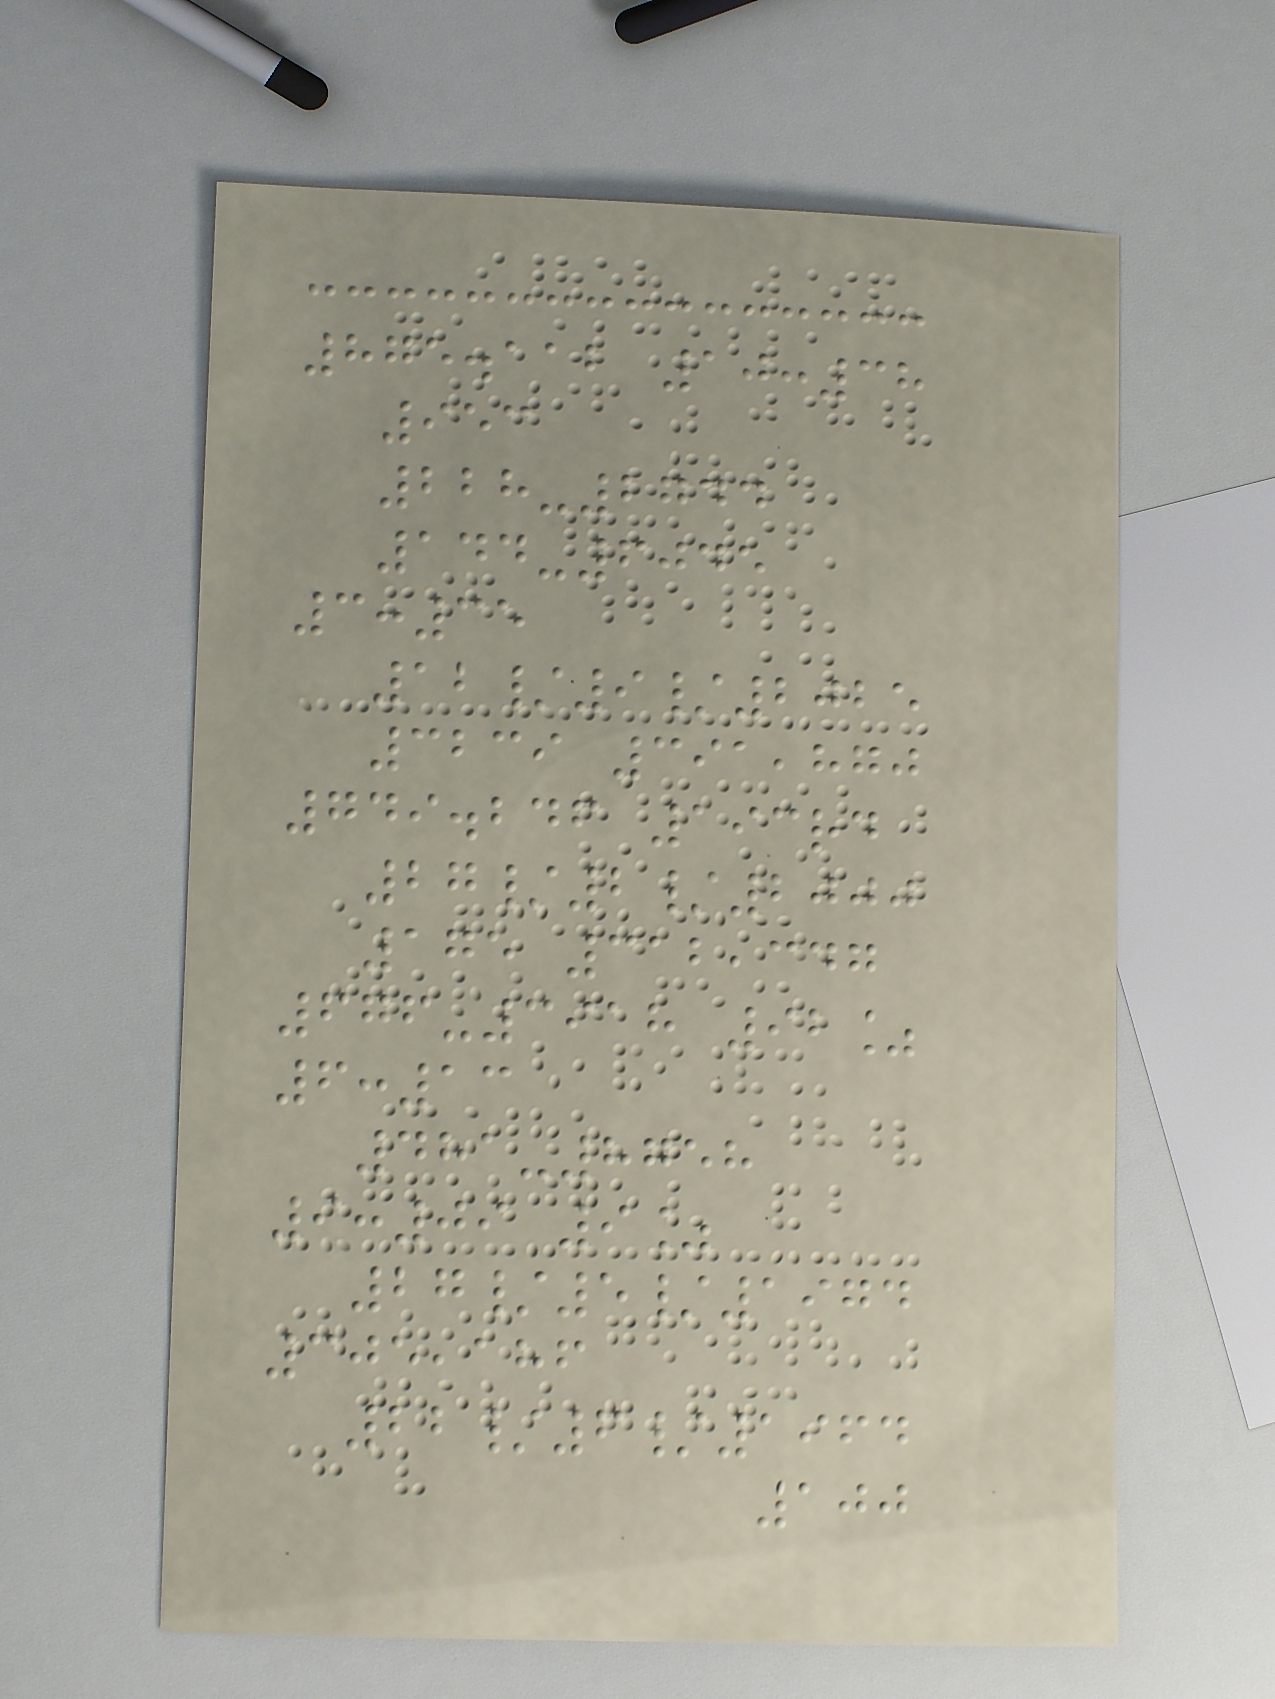875.112 10:38
953
228-2744
144-6045
3:35
12/9/2025
3239 391,870
749.246 193rd
27/2/2000
175 312,347
676-3918 92%
6:13
481-8758
9:09 9%
27/5/1974
305,186
22/6/1964
100
